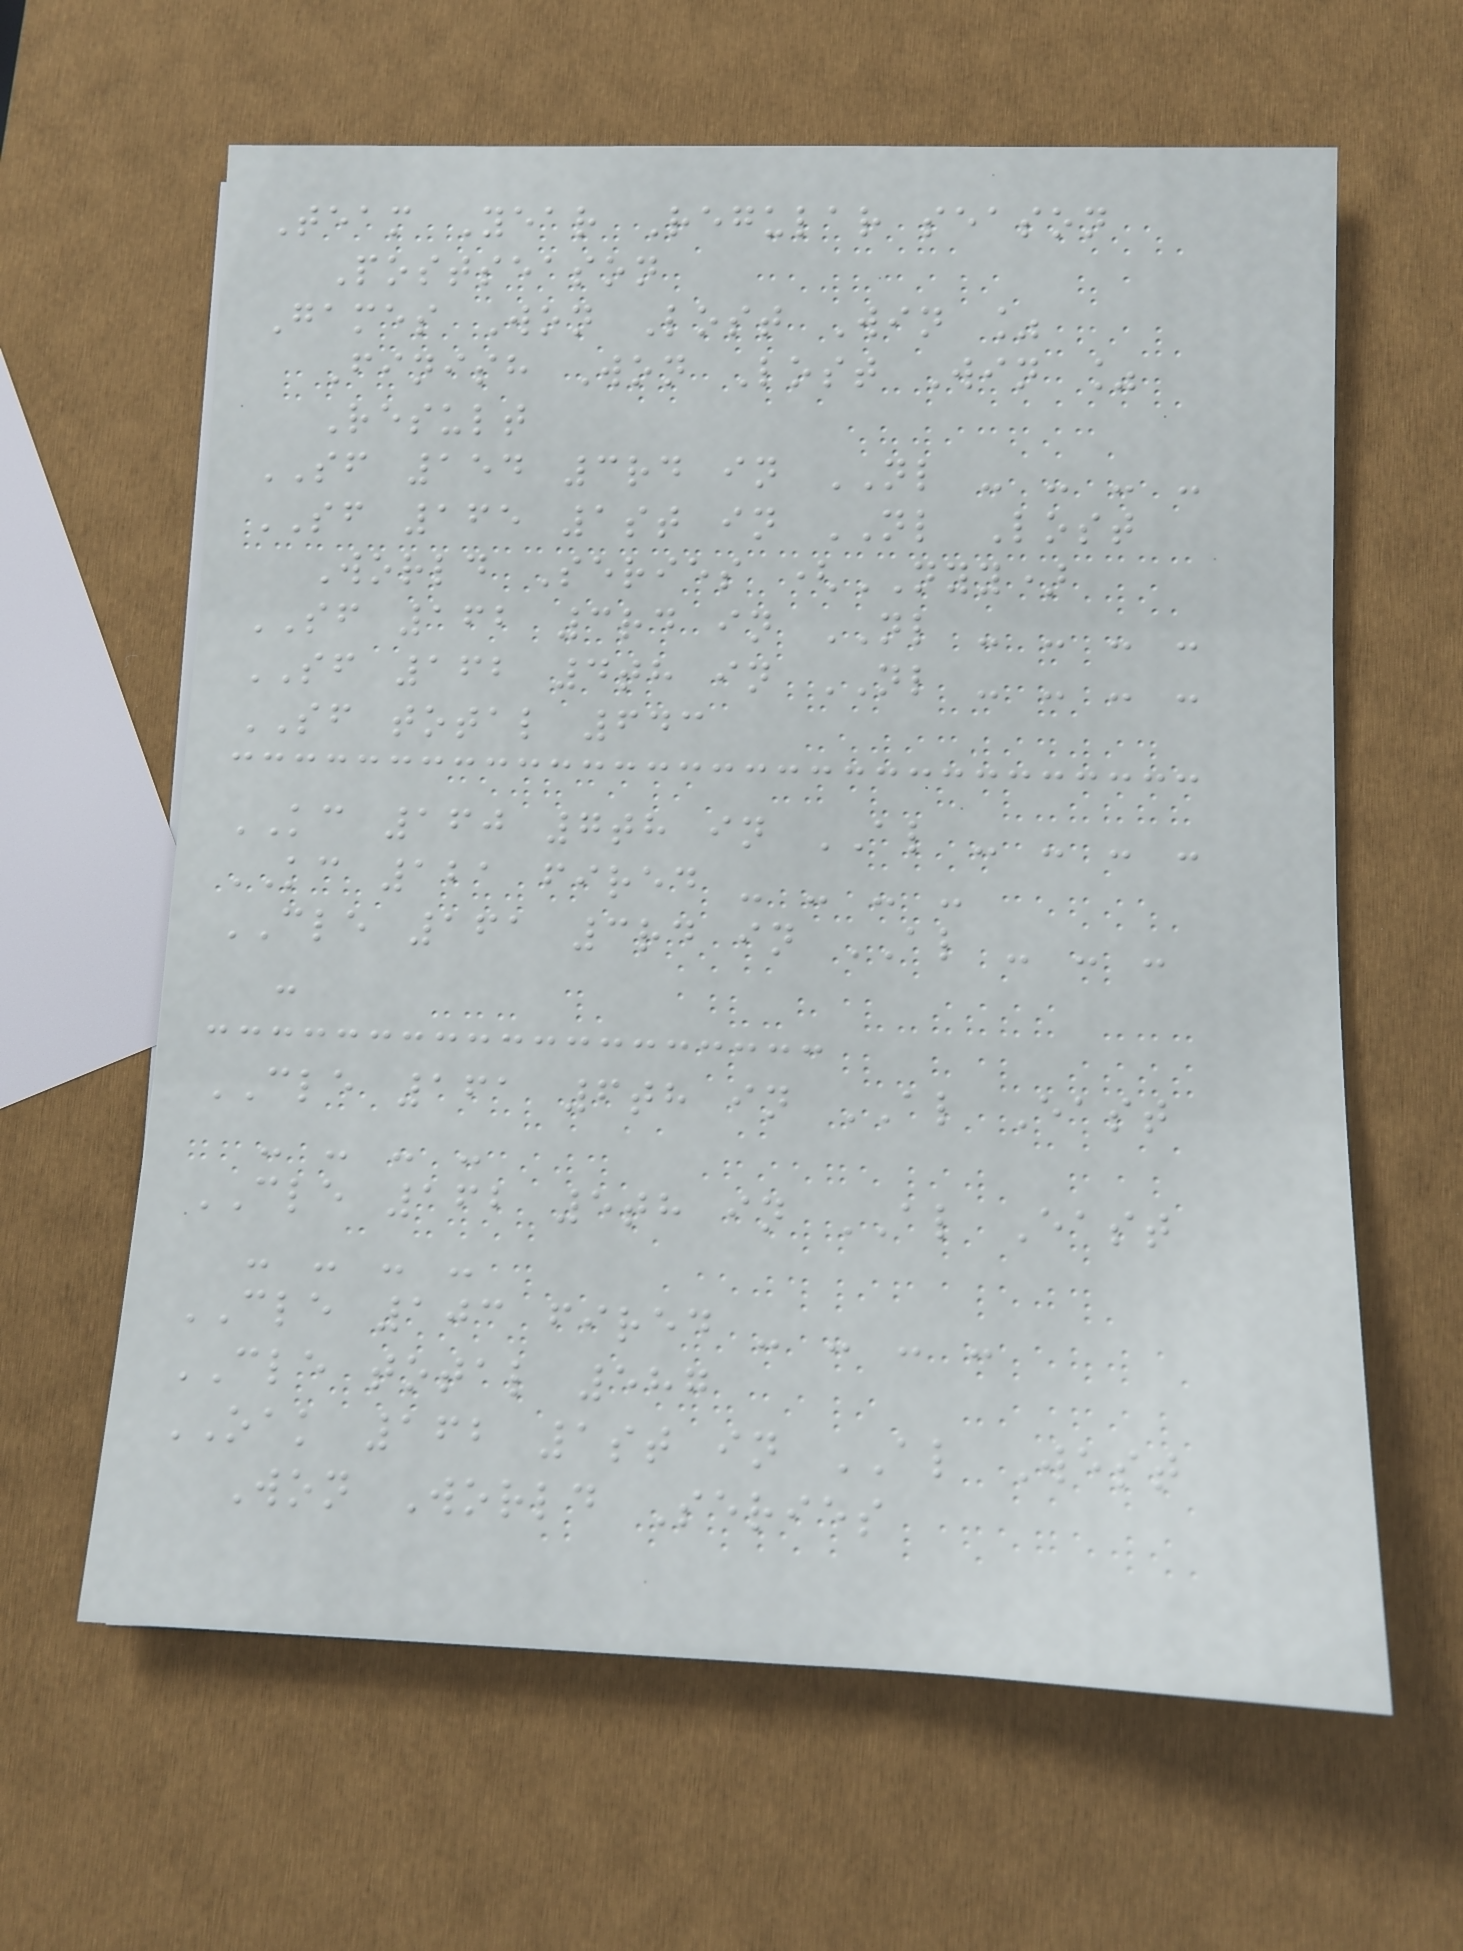Team Year Regular season
Postseason
Games Won Lost Win %
Finish Won Lost Win %
Result
SF 154 3rd in NL - - - -
SF 165 1st in NL Lost
World Series (NYY)
SF 162 3rd in NL - - - -
SF 162 4th in NL - - - -
SF total 643
KC 160 7th in AL - - - -
KC 121 fired - - - -
CLE 161 3rd in AL - - -
-
CLE 161 6th in AL East
- - - -
CLE 162 5th in AL East
- - - -
CLE 103 fired - - - -
CLE total 587
OAK 162 1st in AL West
Won World Series
